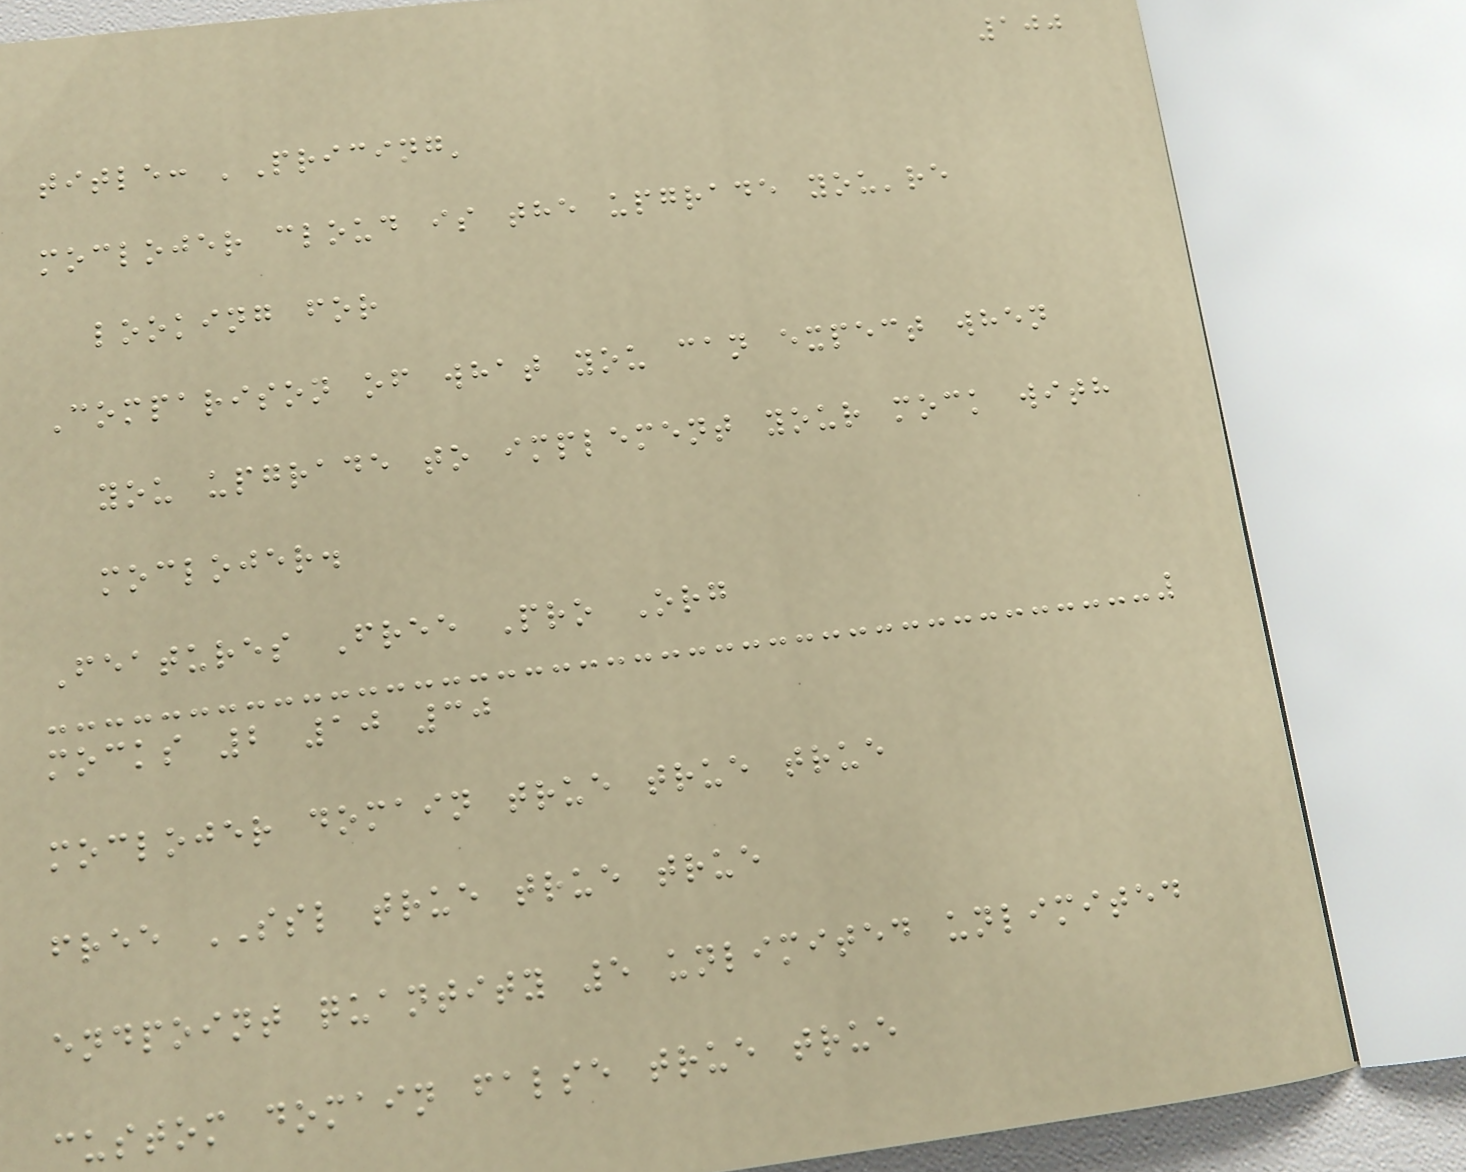100
title: 'Pricing'
moclojer cloud is the upgrade you're
looking for
Comparison of what you can expect when
you upgrade to implement your mock with
moclojer.
Features Free Pro Org
mocks 2 10 30
moclojer domain true true true
free SSL true true true
endpoint quantity 5 unlimited unlimited
custom domain false true true
